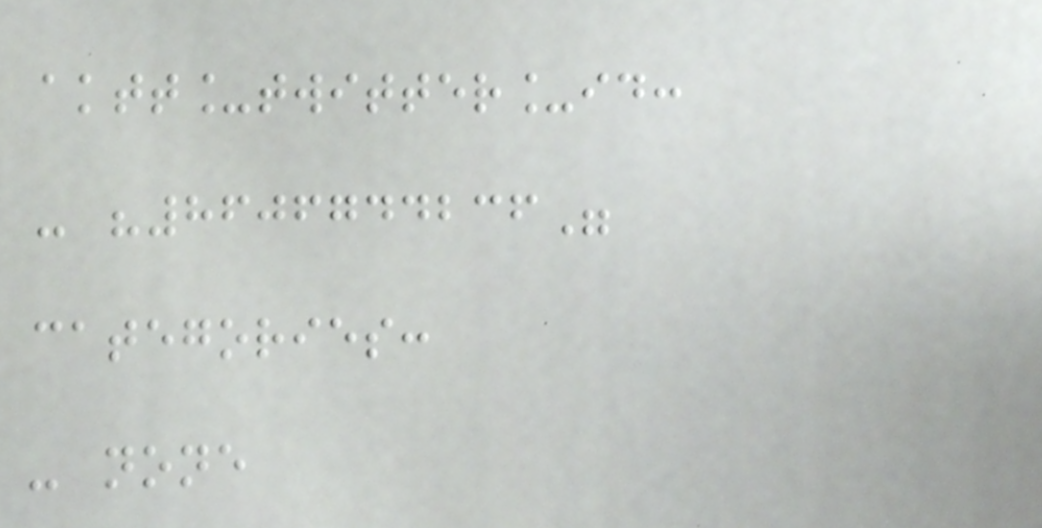aktt_twitter_id:
- "8606744236"
categories:
- none
